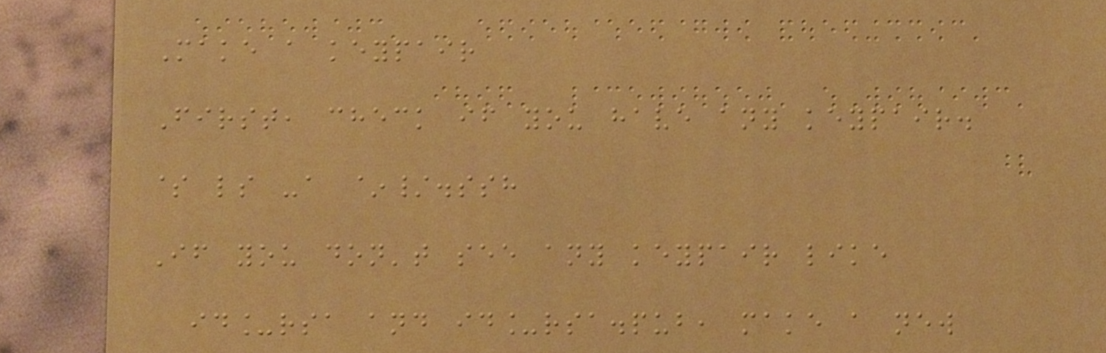Make a keypair
First, check if you have any keypair.
$ ls -a ~/.ssh
If you don't see any keypair like
id_rsa and id_rsa.pub, make a new
